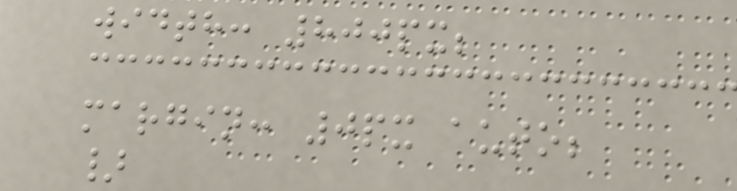width: 800px;
margin: 0px auto;
}
